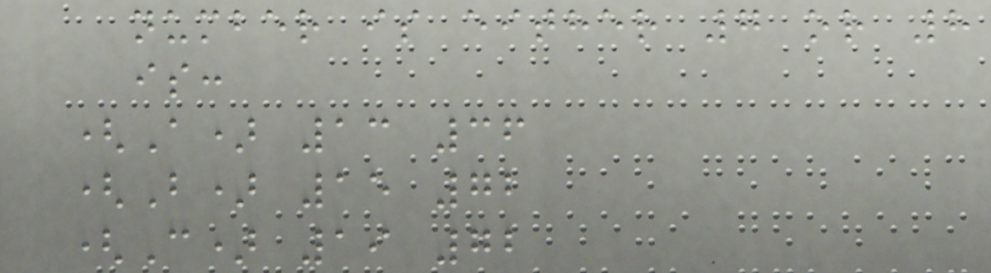number is either 7 or 8
is:
(A) 13 36
(B) 15 72
(C) 19 72
